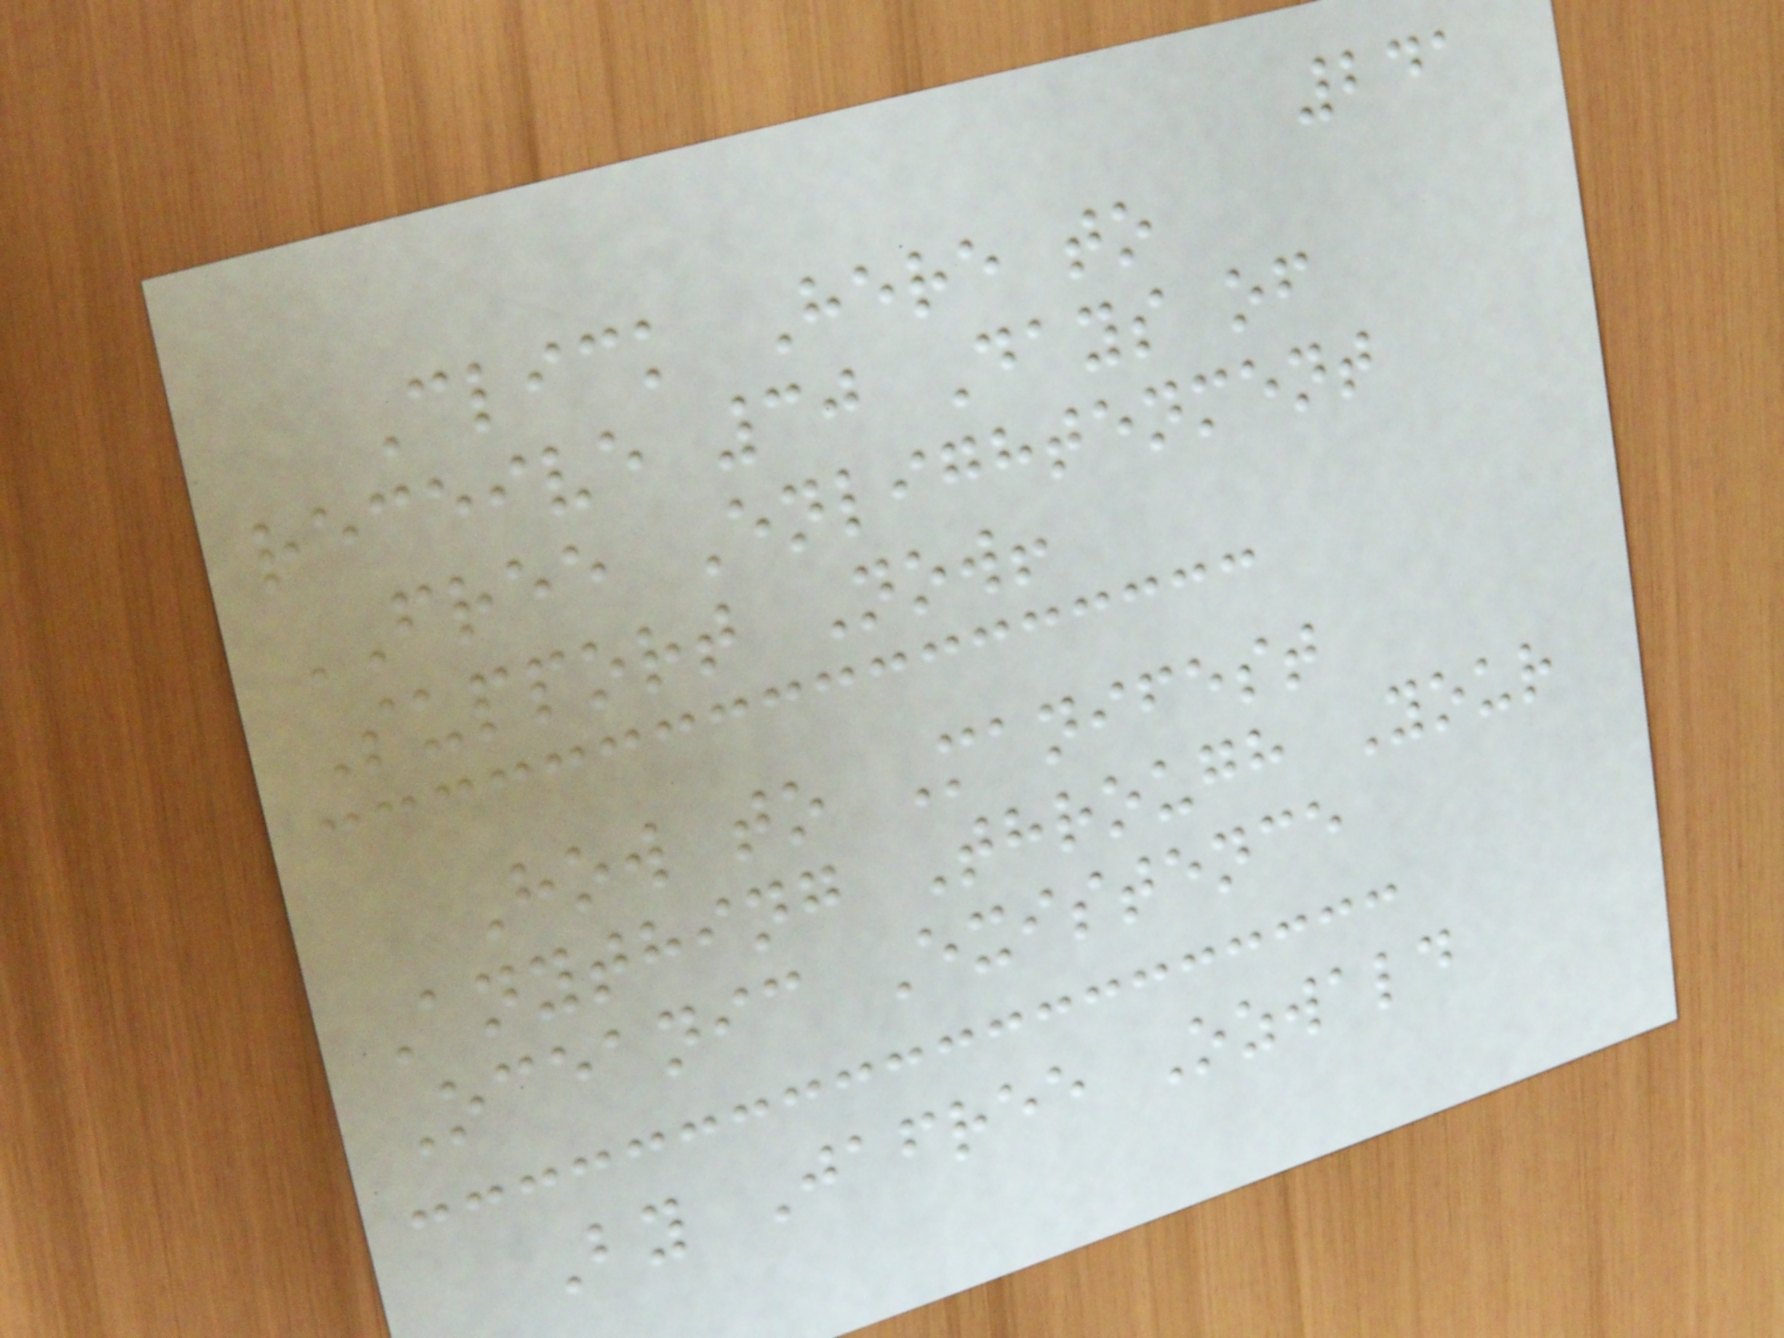241
Click Here to
receive 30 Days of
FREE Enlightenment
Support Now!
How to Manifest
Anything Through Your
Oceanic Existence
By Jafree Ozwald
